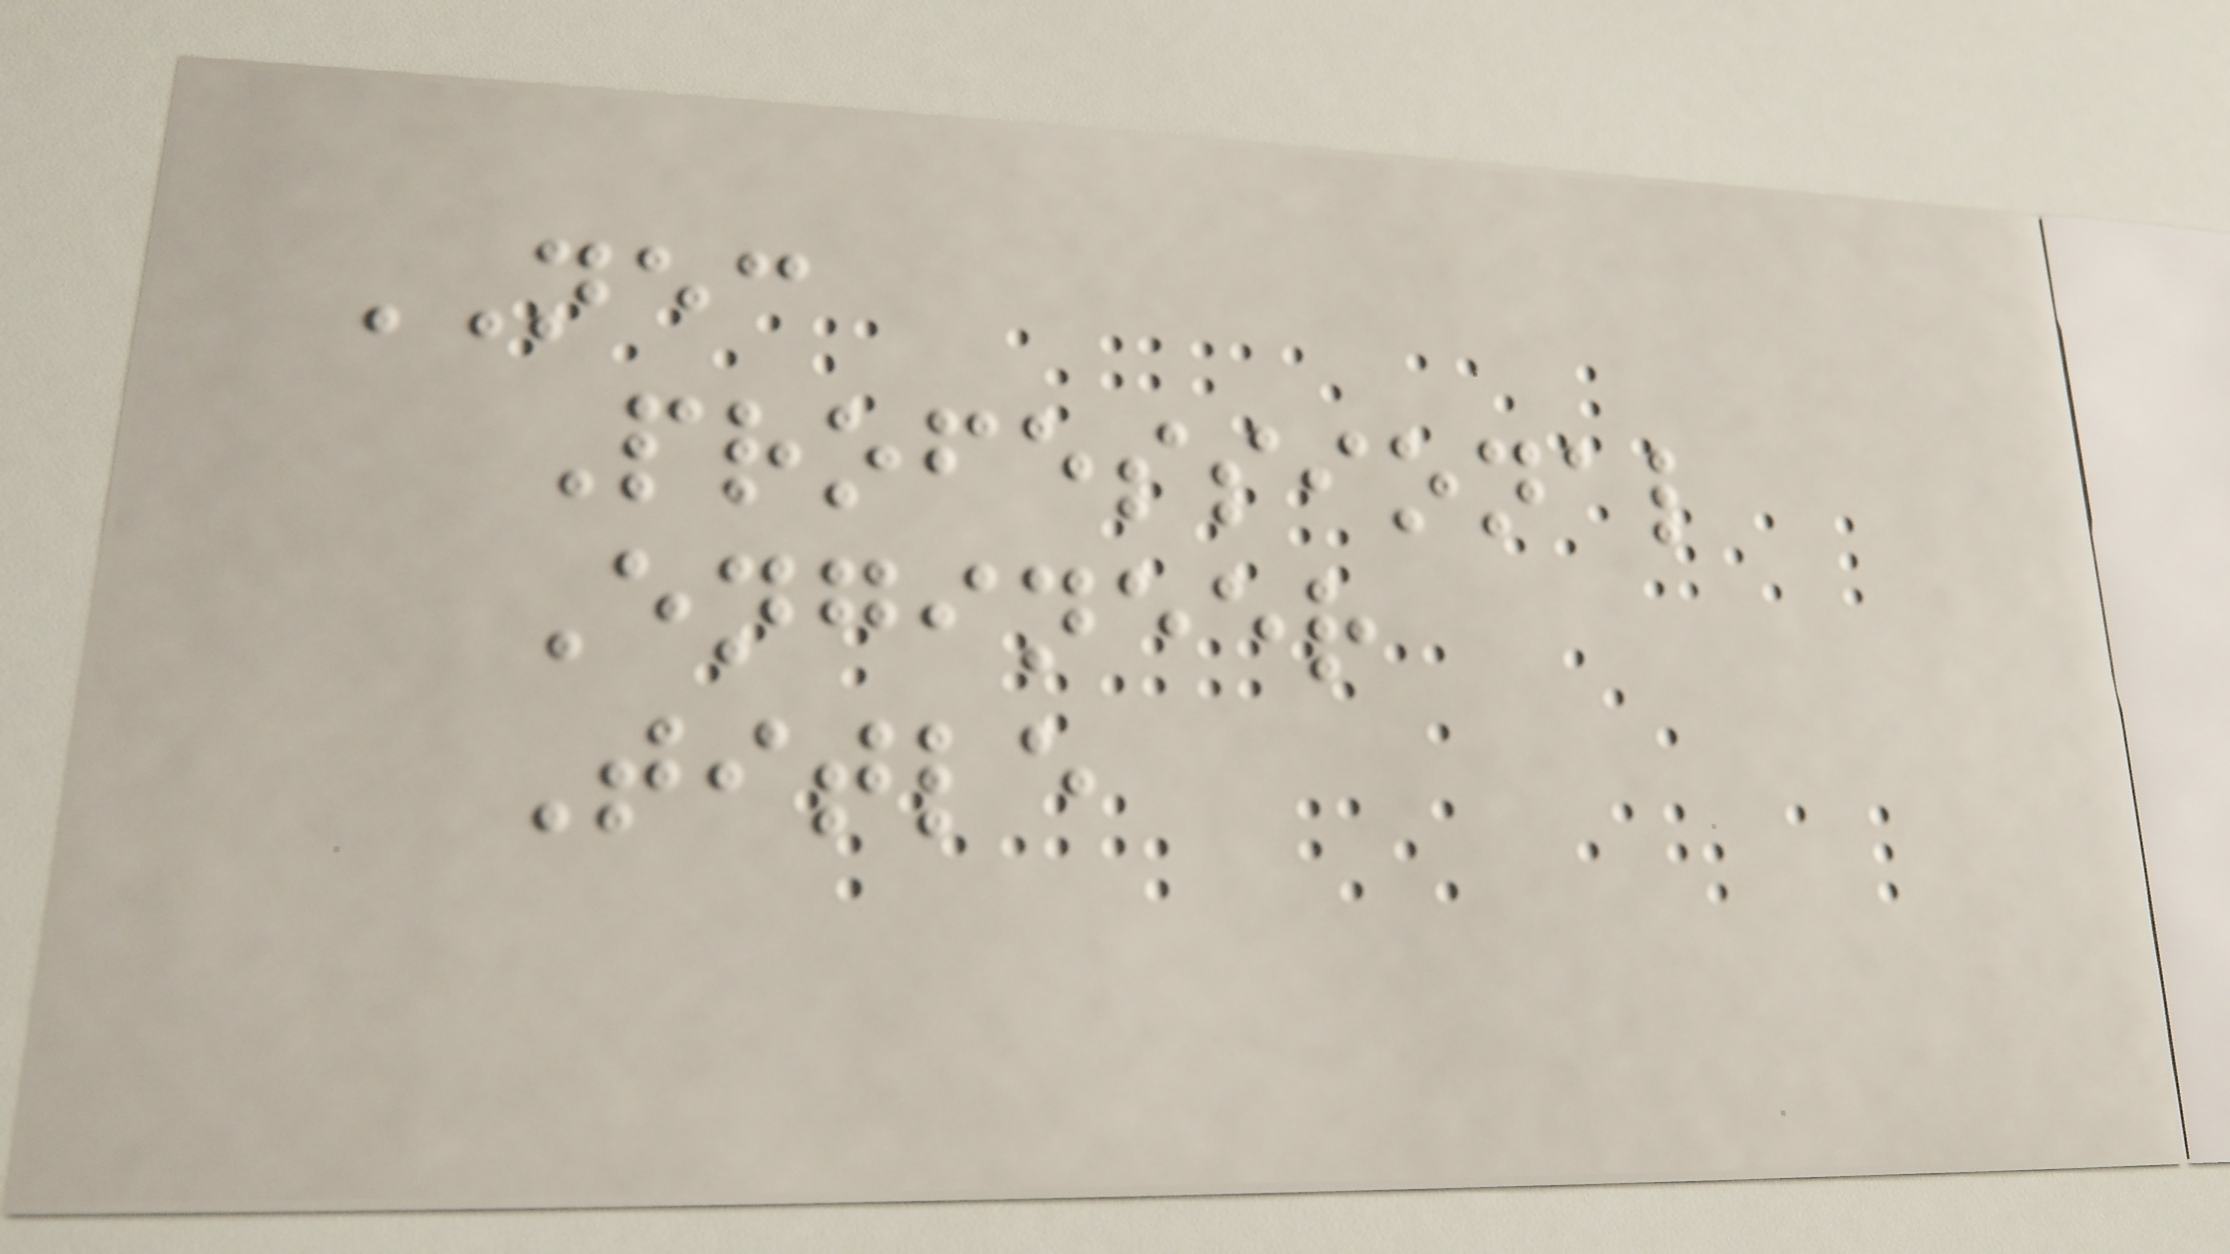NEC
Professional
Engineer
Title
